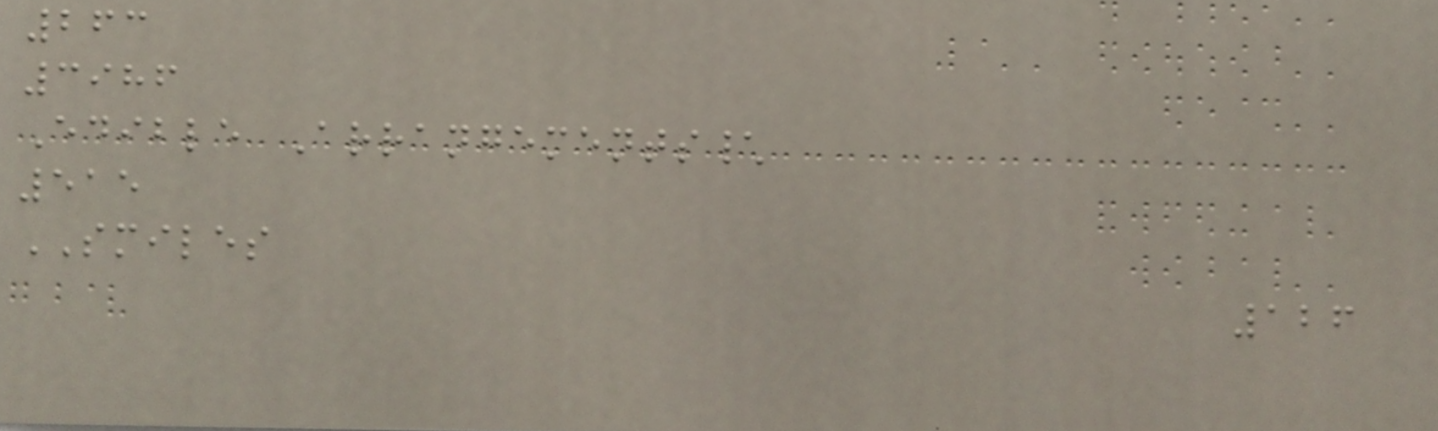263
3986
Edible Arrangements\
515
SMILES
126
